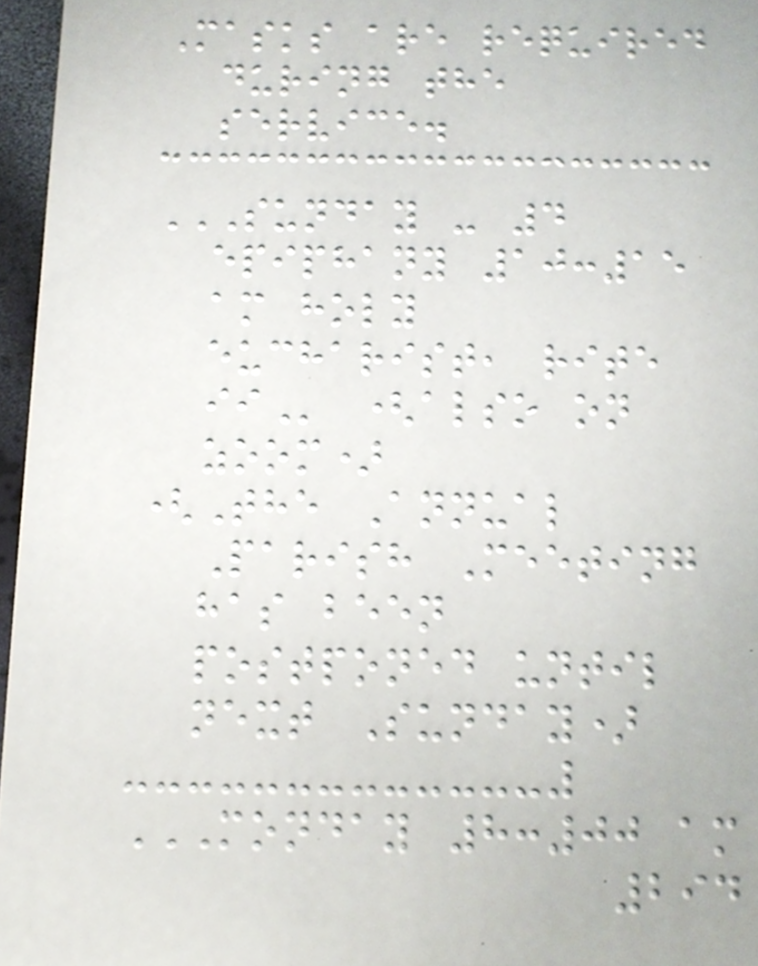Masks are required
during the
service.
SUNDAY - 4
EPIPHANY 10:15
AM HOLY
EUCHARIST, RITE
II (also on
zoom)
(The Annual
Parish Meeting
has been
postponed until
next Sunday)
MONDAY 8:00 AM
294
